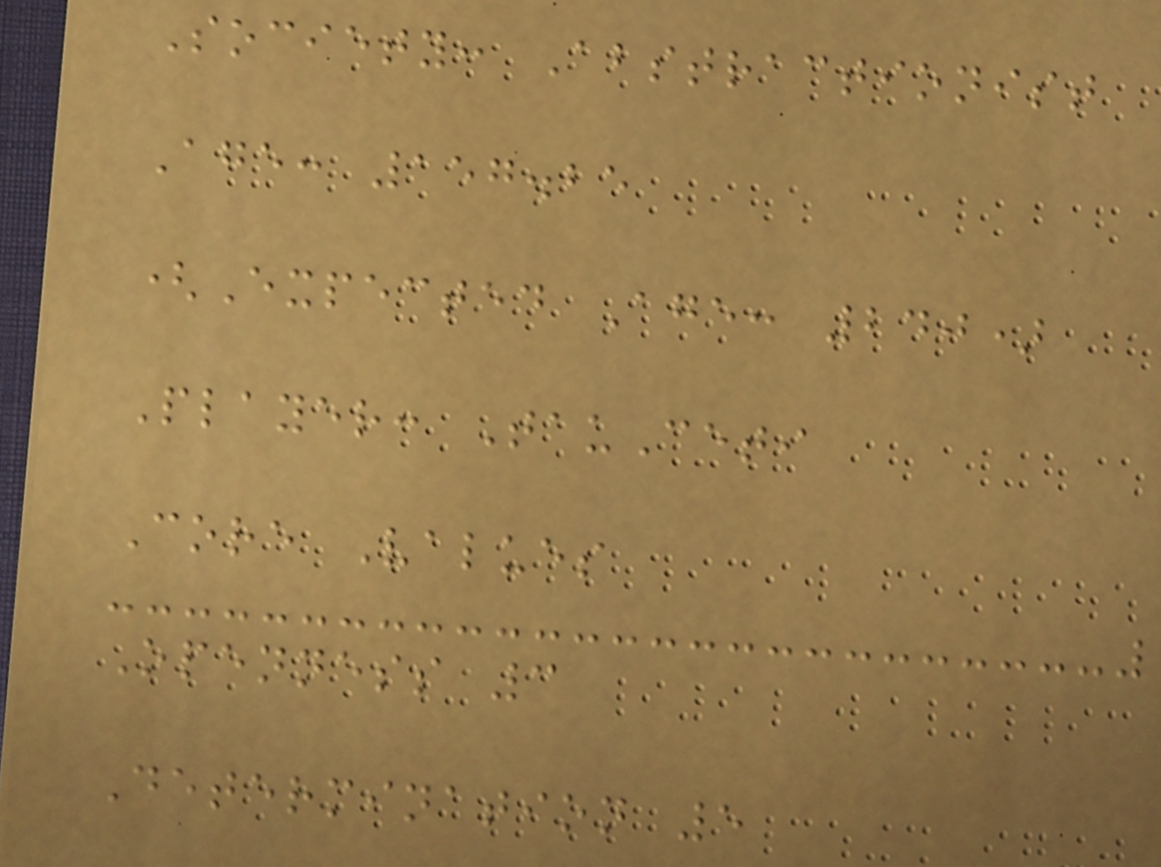Society: Abstractionist
Age: 157.25
(Expected Age: 240)
Player: TauCeti
Core Values
Openness 3
Determination 5
